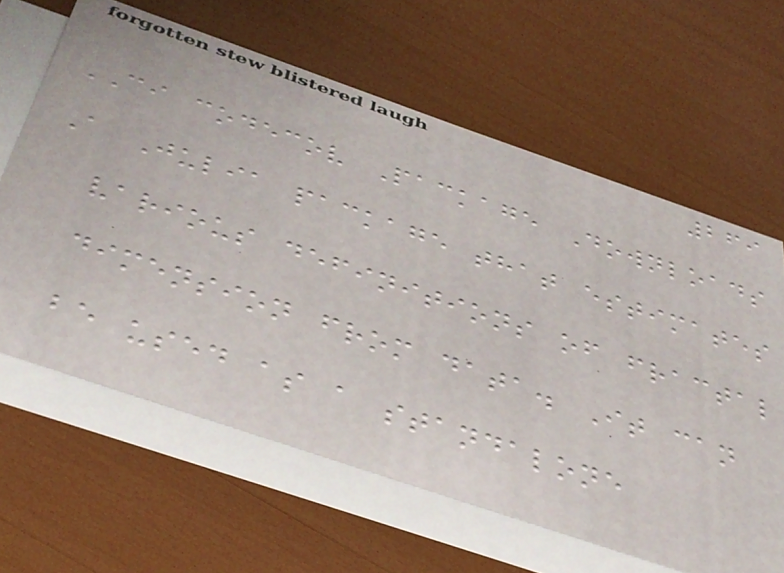269
CI codecov Package Downloads
A Julia package that estimates
various definitions of fractal
dimension from data. It can
be used as a standalone
